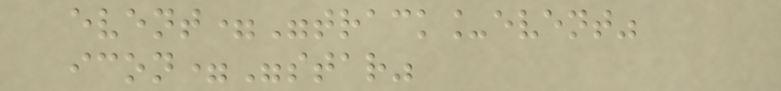event="track_event"
icon="star"
